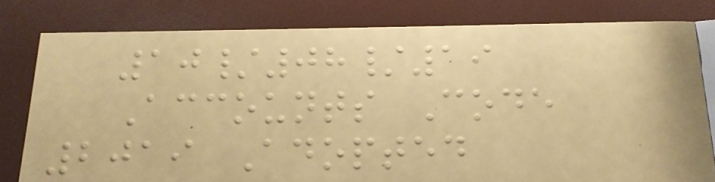10/08/19
Accounts Code
2019 Adopted
